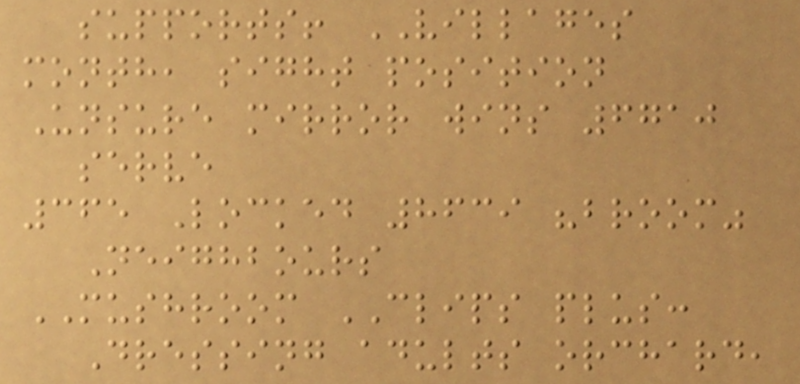supports! VILLAGES
month, sight position
Unsure mirror wins 6710
serve
365 Locked 8639 "broom"
Neighbours
MUSHROOM CLIPS plus:
Dressing adults orchard,
